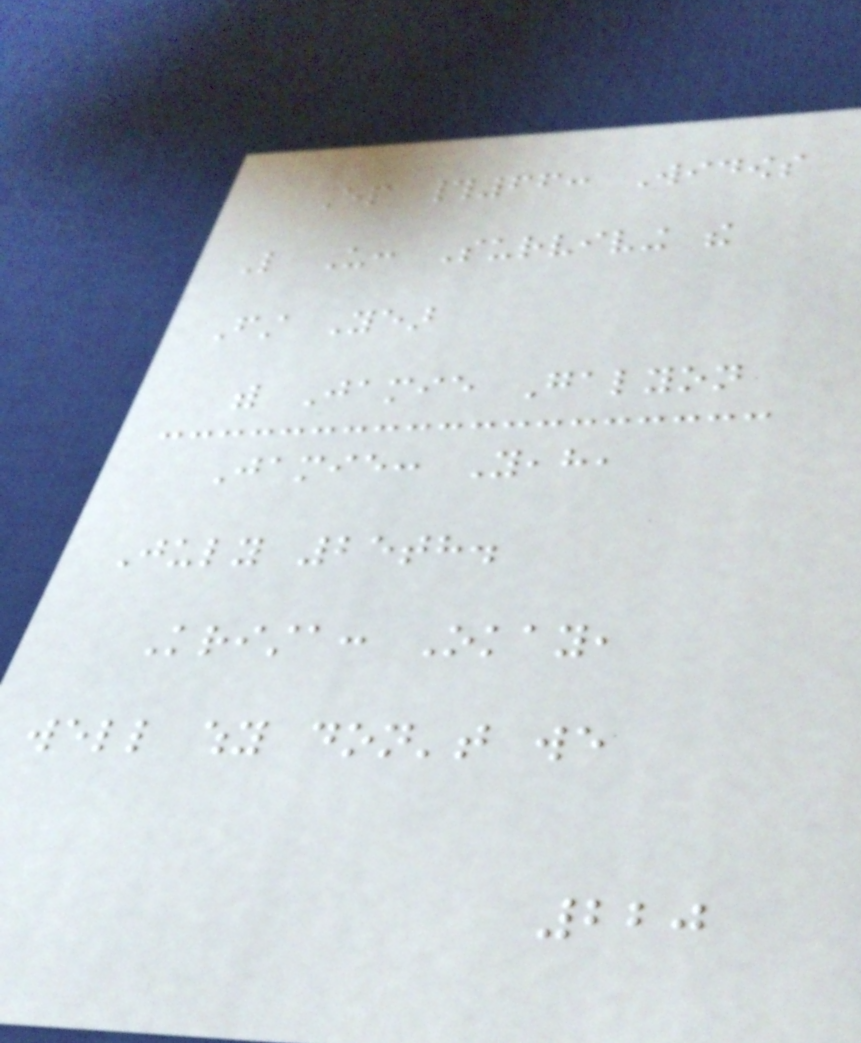Ep #66: Widows
Like Us: Surviving the
First Year
with Jamie Galyon
Jamie: Yeah,
July 25th.
Krista: Okay,
well why don't we
220
